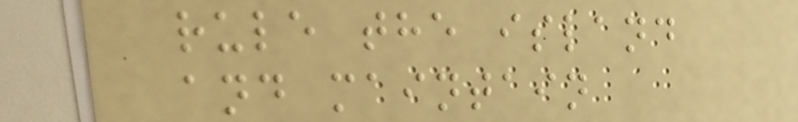rule the island
and maintain
